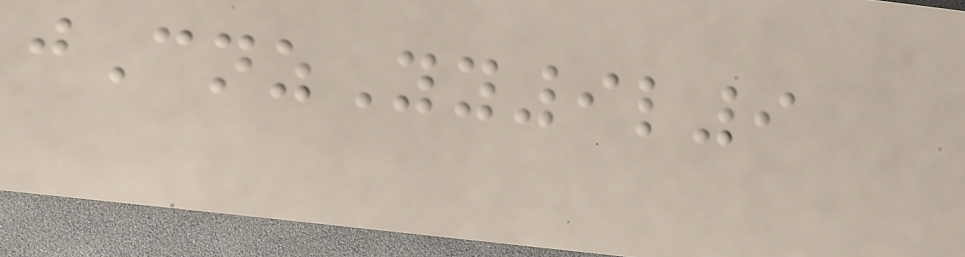jCnzYy9l9
